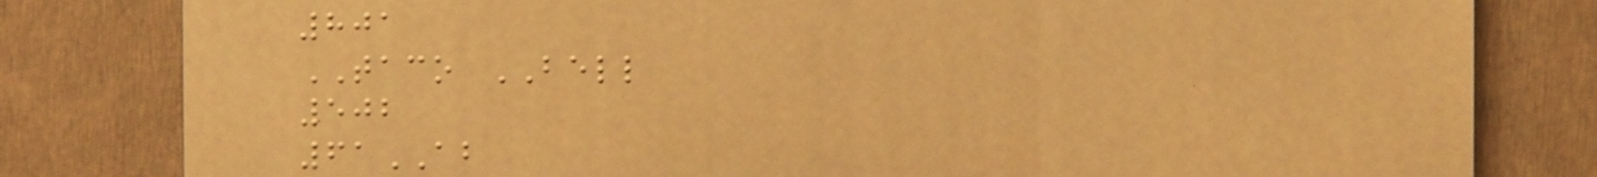801
TACO BELL
502
61AB
